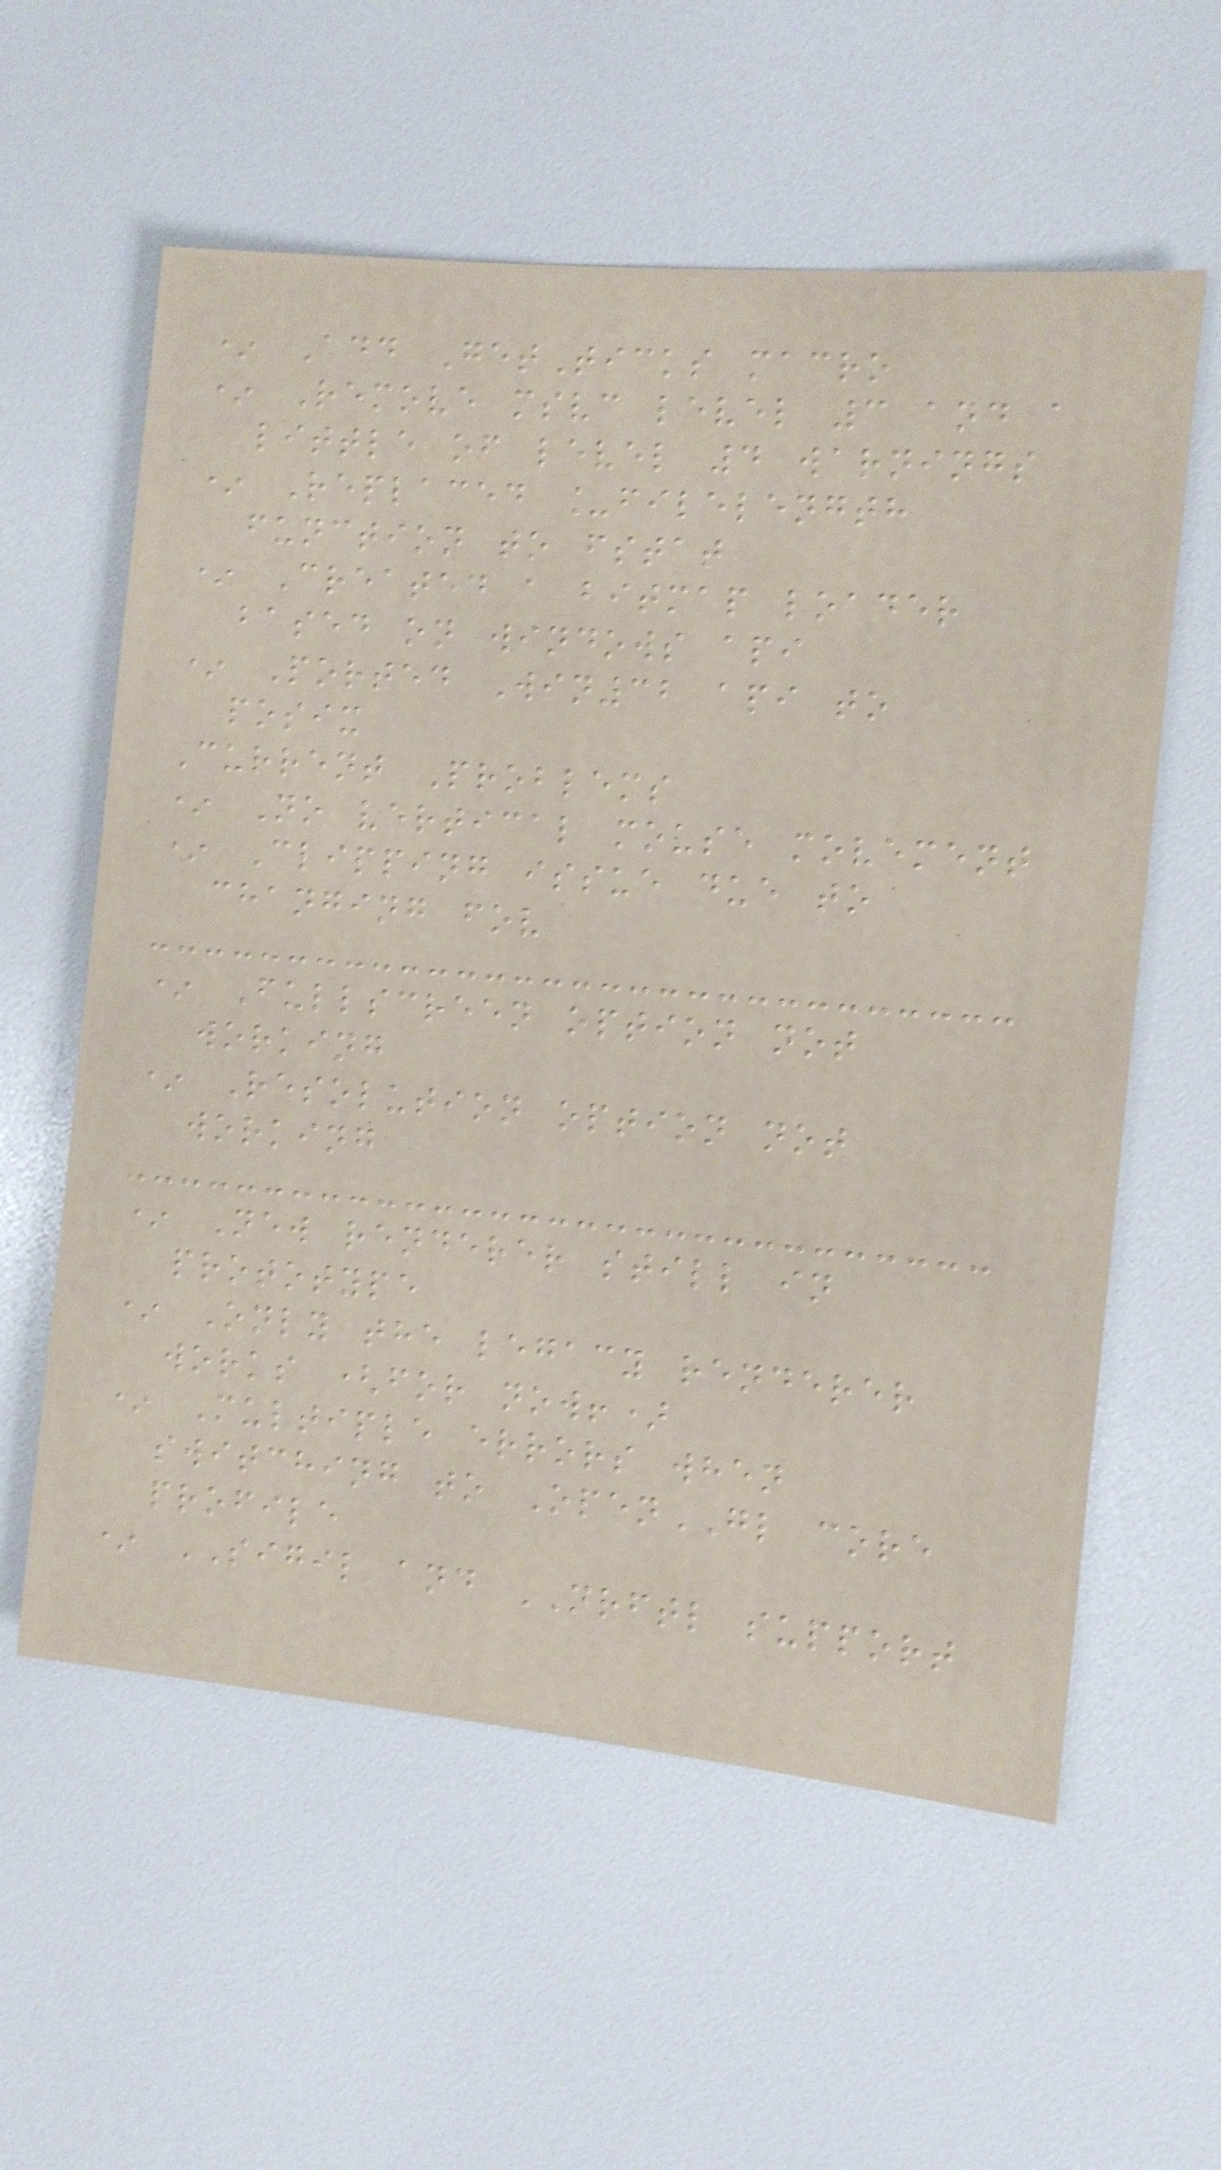* Add GetTicks macro
* Remove msvc level 3 and a
little of level 4 warnings
* Replaced _filelength
function to fstat
* Created a bitmap loader
based on windows api
* Ported Win32 api to
posix
Current Problems
* No vertical mouse movement
* Clipping issue due to
changing fov
* Fullscreen option not
working
* Resolution option not
working
* New renderer still in
prototype
* Only the legacy renderer
works (for now!)
* Multiple errors when
switching to OpenGL core
profile
* SIGIL and NRFTL support
